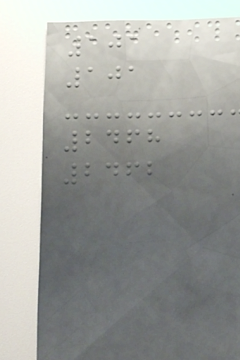101
101
2468
2462
